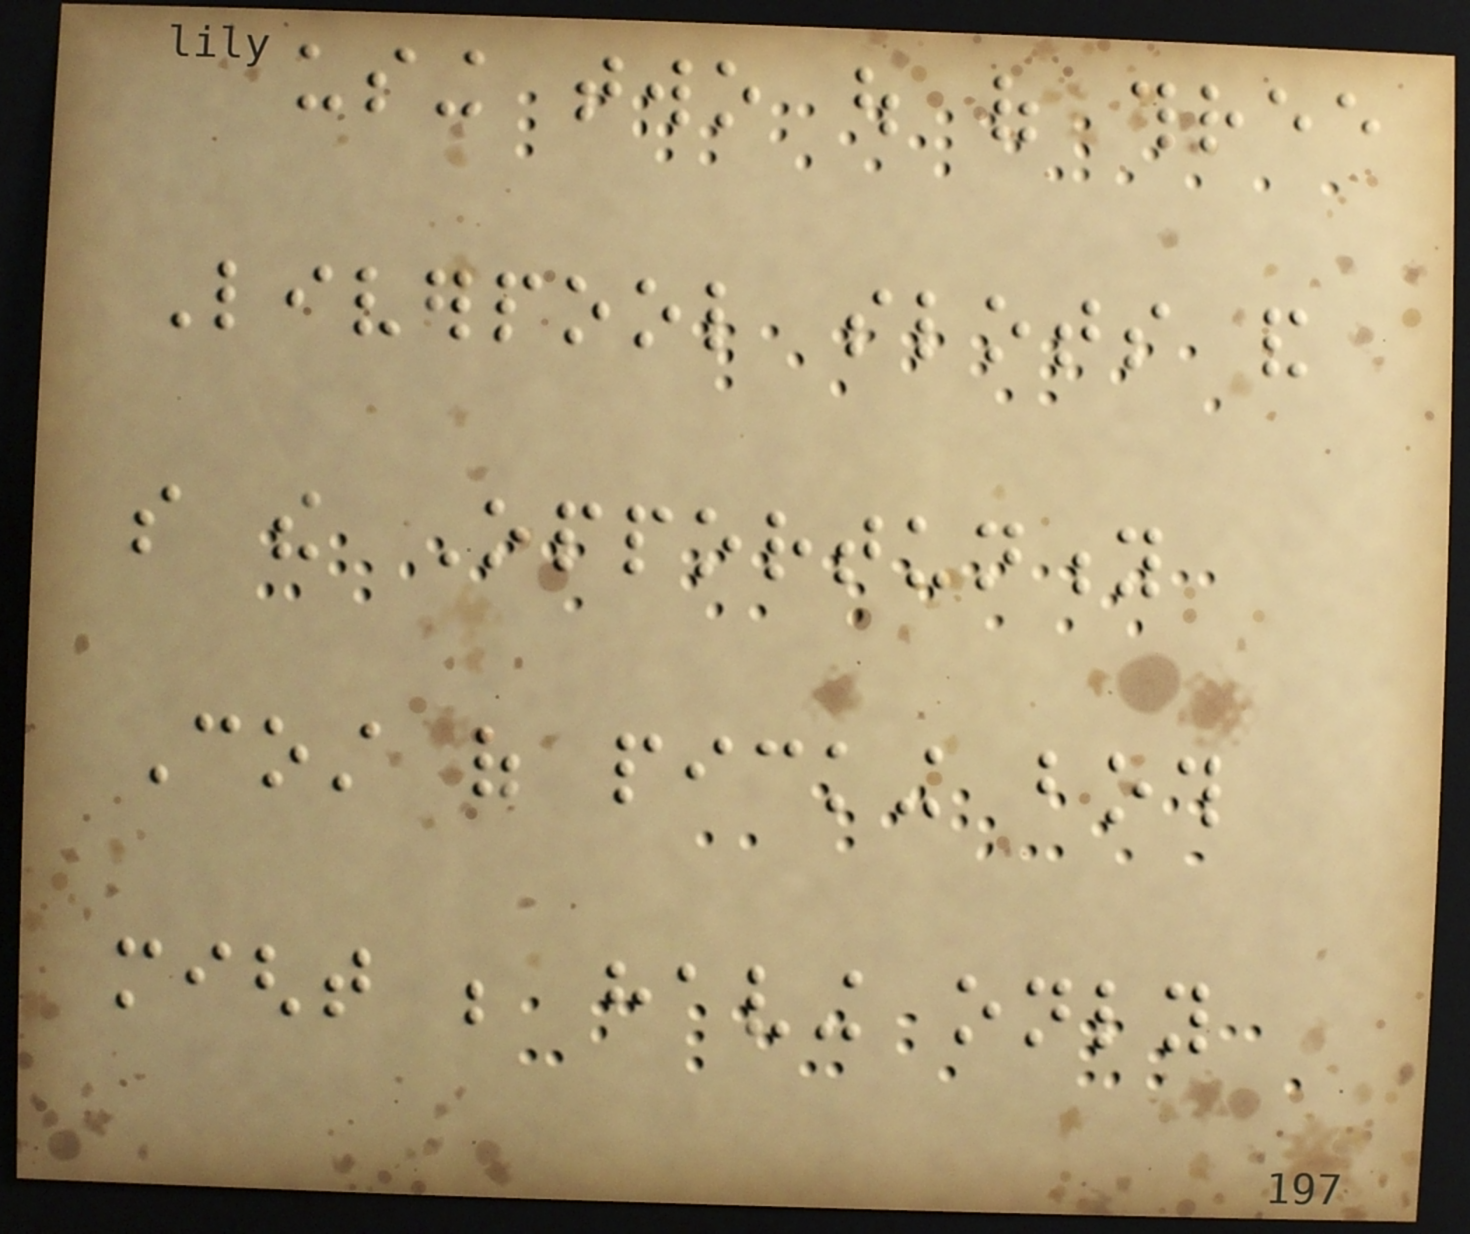using two out of three
Liverpool slots and
so the Opportunity
Cost of picking both
might be having only
